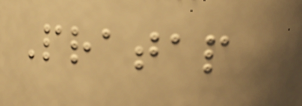Pratap
